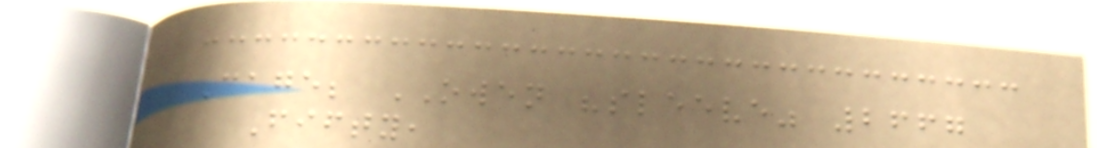Cage; OWEN "sleeve" 2667
Fifty,
